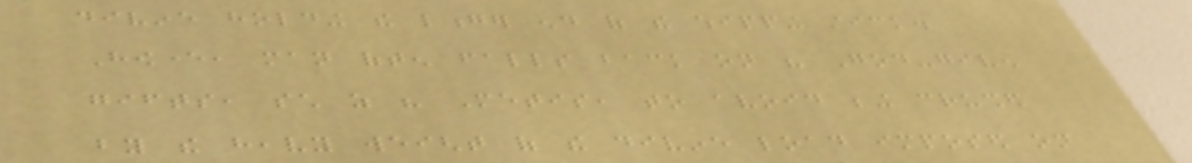divine holding the longer end of the whipping stick.
However, man often falls back on his God-given
gifts, such as his Metis, to avoid being crushed
by the heavy weight of the divine load imposed on
